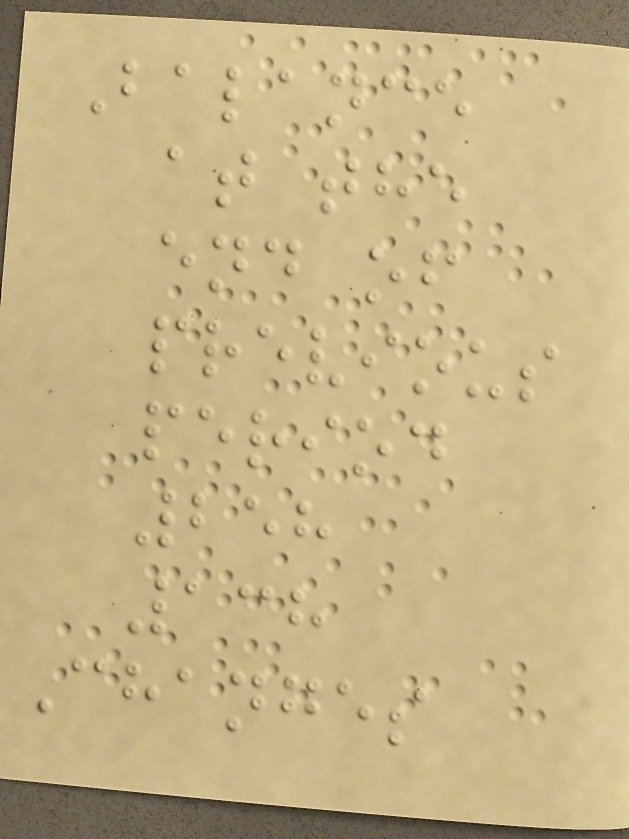Balance
at the
end of
previous
period
258
138
Changes
